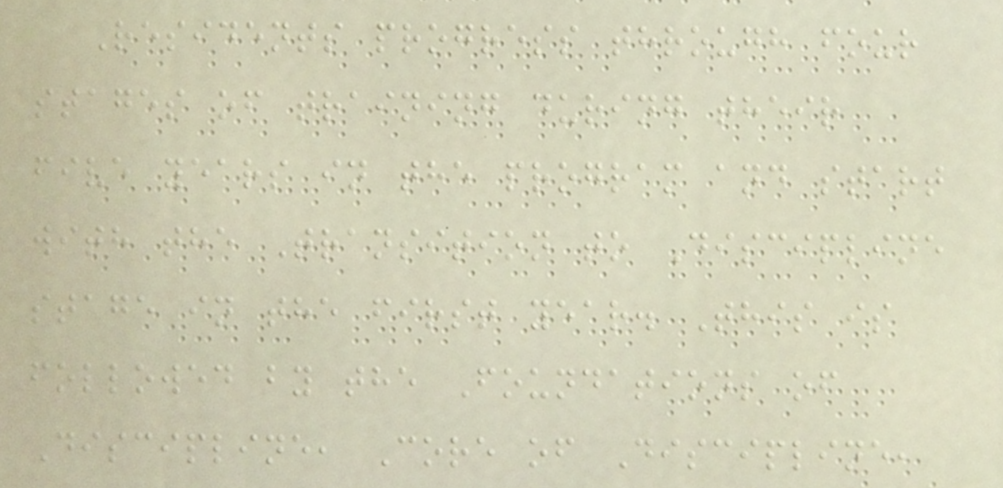Residents progress through four
stages of training during their
five years in the program and start
with the Transition to Discipline
stage in the first year. This is
followed by the Foundations of
Discipline, Core of Discipline,
